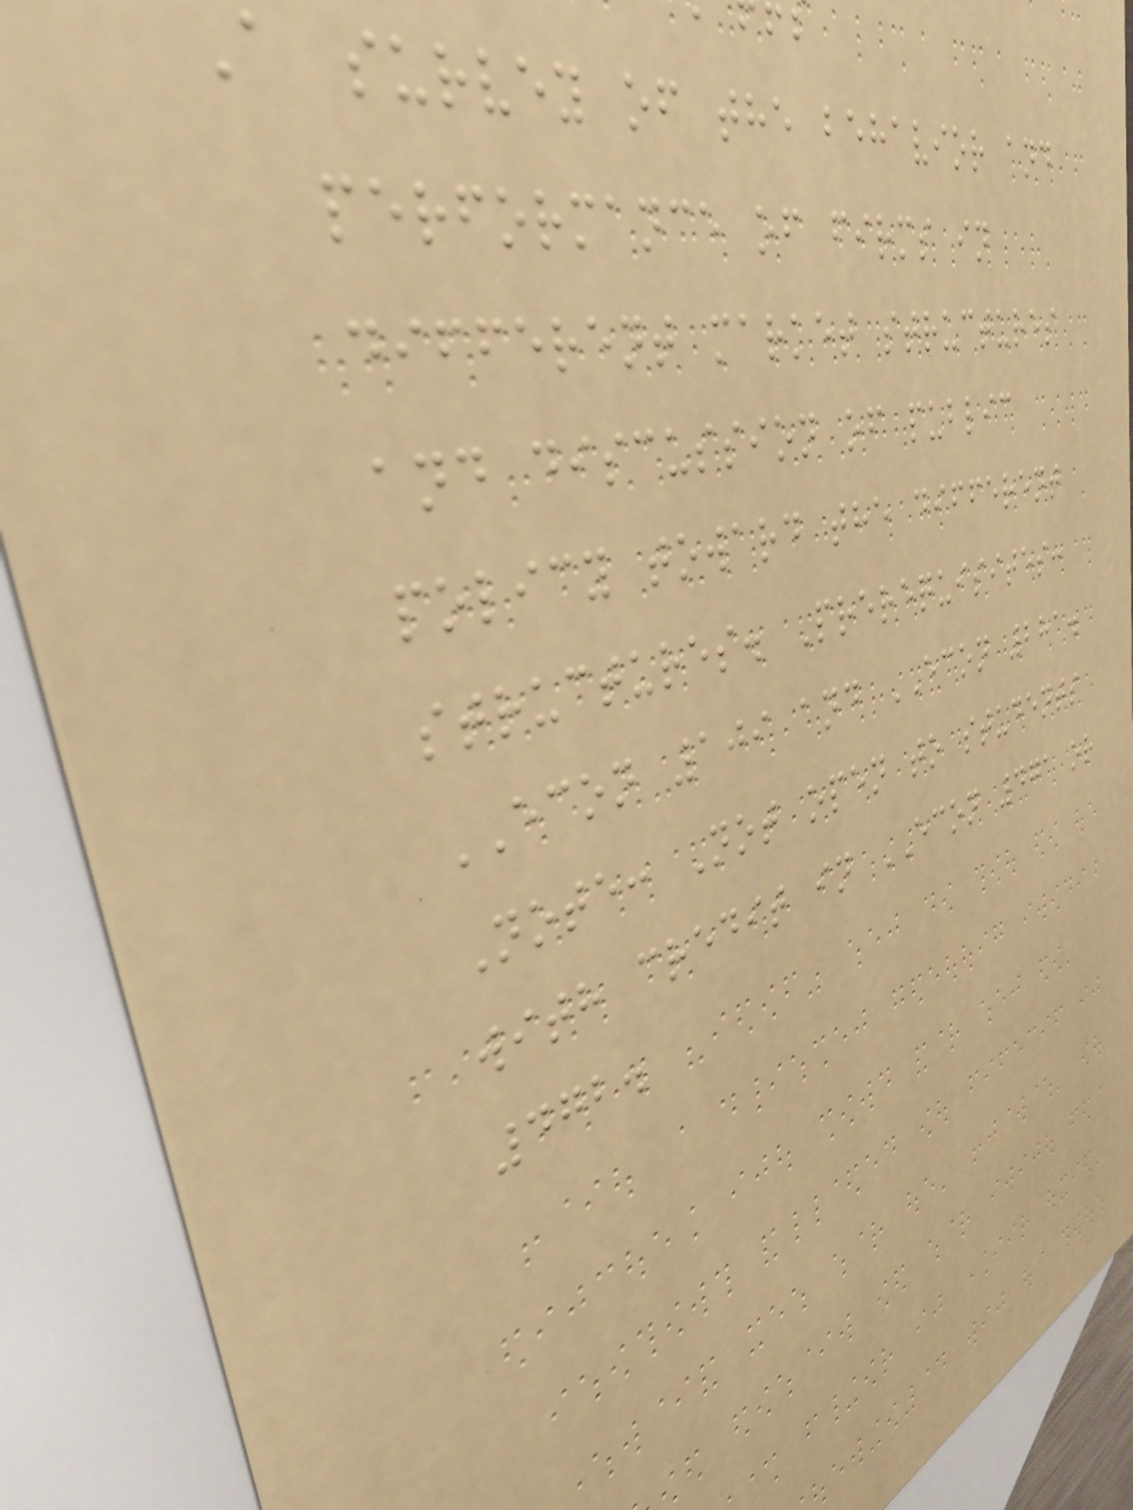A survey of the behavior and
performance of firms in
different market structures
and discussion of public
policy toward the different
structures. Prerequisites:
ECON 109 and ECON 281.
Note: Not open to students
with credit in ECON 471 or
472.
